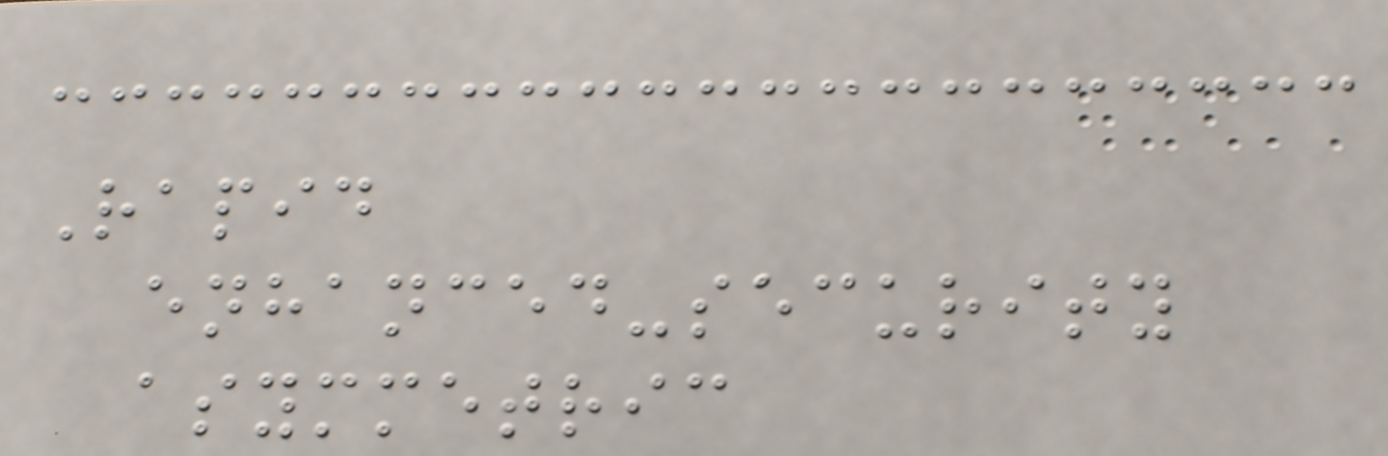Rapid
enhanced-security
asymmetric
